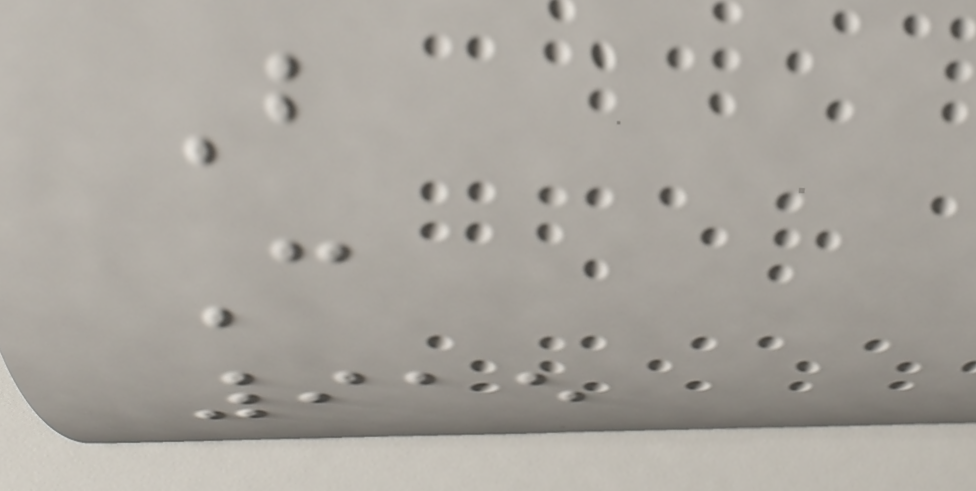B
C
915
